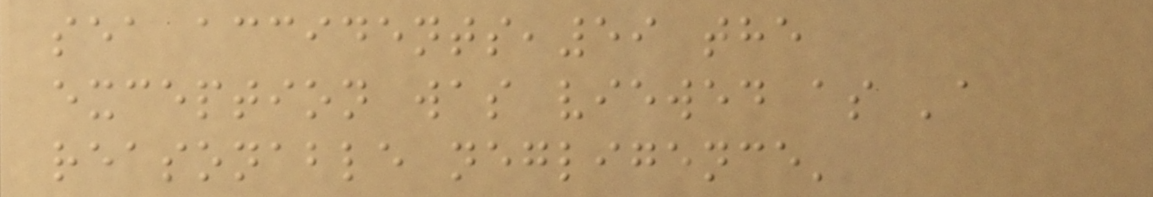sea accidents,59 the
exception was viewed as 'a
reasonable negligence'
